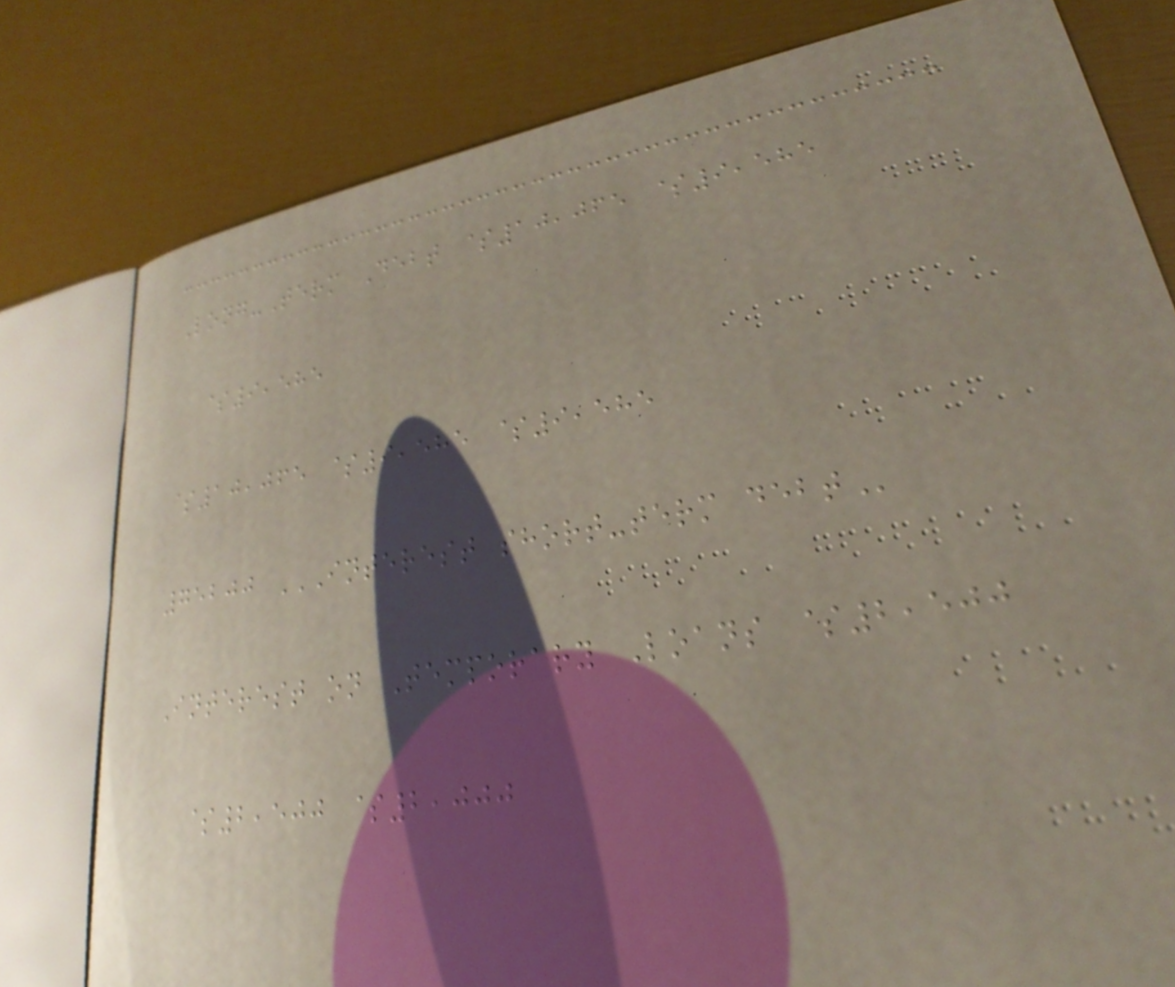Long-Term Debt $10,065 $9,585
$9,585
$10,065 $9,585 $9,585
75200 INTEREST SHORT-TERM DEBT
Interest on Temporary Loans $2,500
$2,500 $2,000
